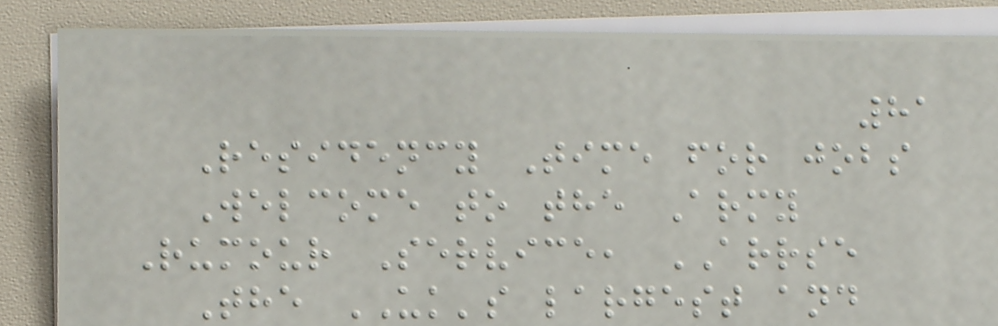81
Residency Time for jobs
Welcome to the Army
Rumour Service, ARRSE
The UK's largest and
